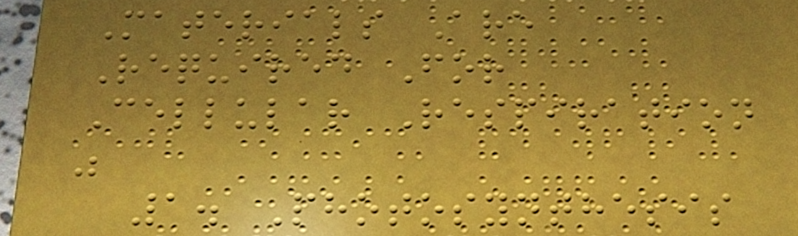Materials Are
Required For
Cellular Respiration
"
1. Photosynthesis
